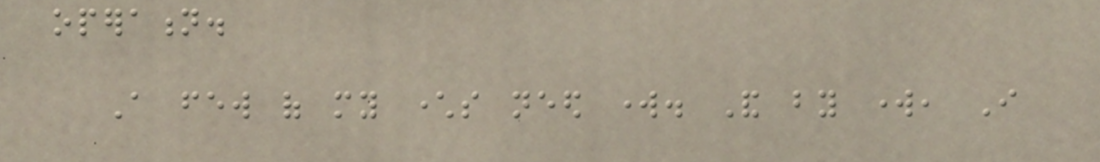operation.
A few of my characters need work. And by work, I
